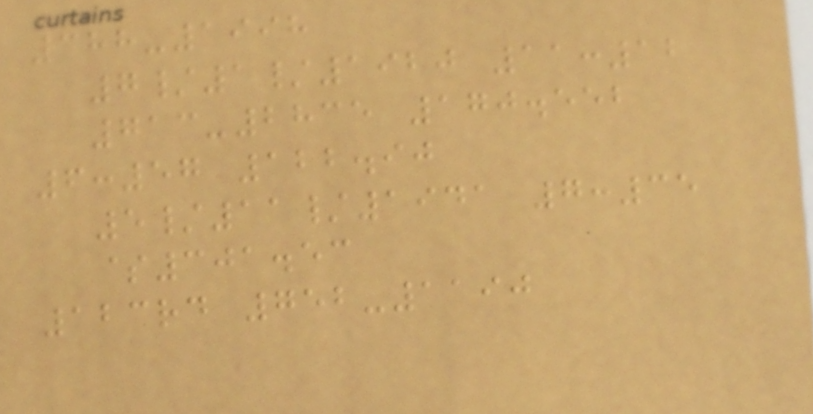388-1998
7/1/1920 11:12
713-2835 170.552
6:57 122.90
5/11/1941 7:35
$301.53
123rd 752-1190
